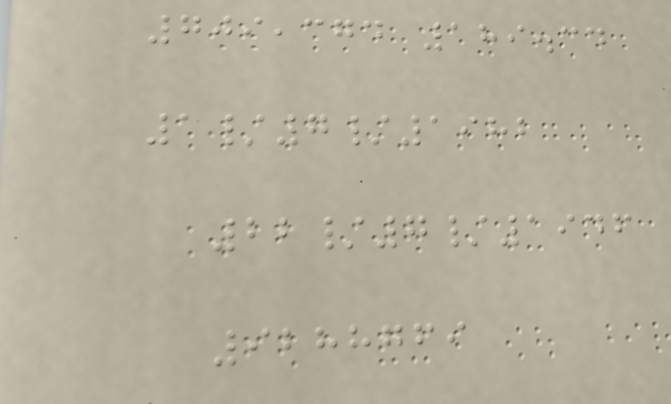709,374 189.34
1/7/1982
22/7/1946
9288769
